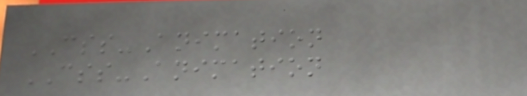CSS-Animation
CSS-Animation
